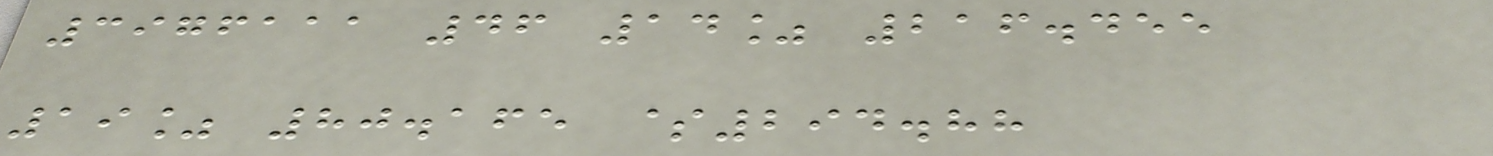3976111 46 14% 216.455
19% 80.165 $294.88
